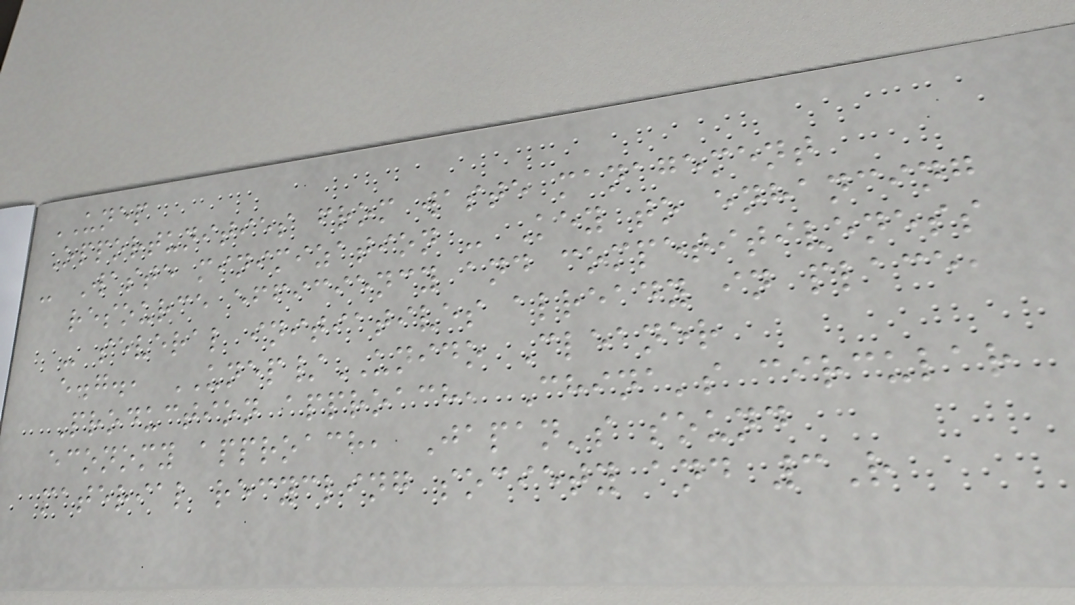UNEP
Opportunities from waste management
- Waste minimization - Key to enhancing
resource efficiency and competitiveness
- several initiatives already in place,
e.g., UNEP/UNIDO Cleaner
Production approach, China's circular
economy approach, Japan's sound
material recycling society and 3R
